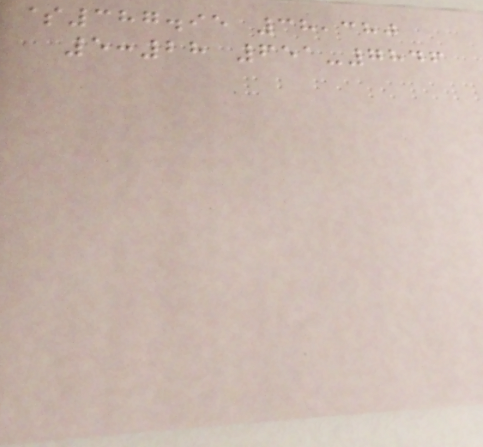$387.95 38,380
5:28 651-7846
